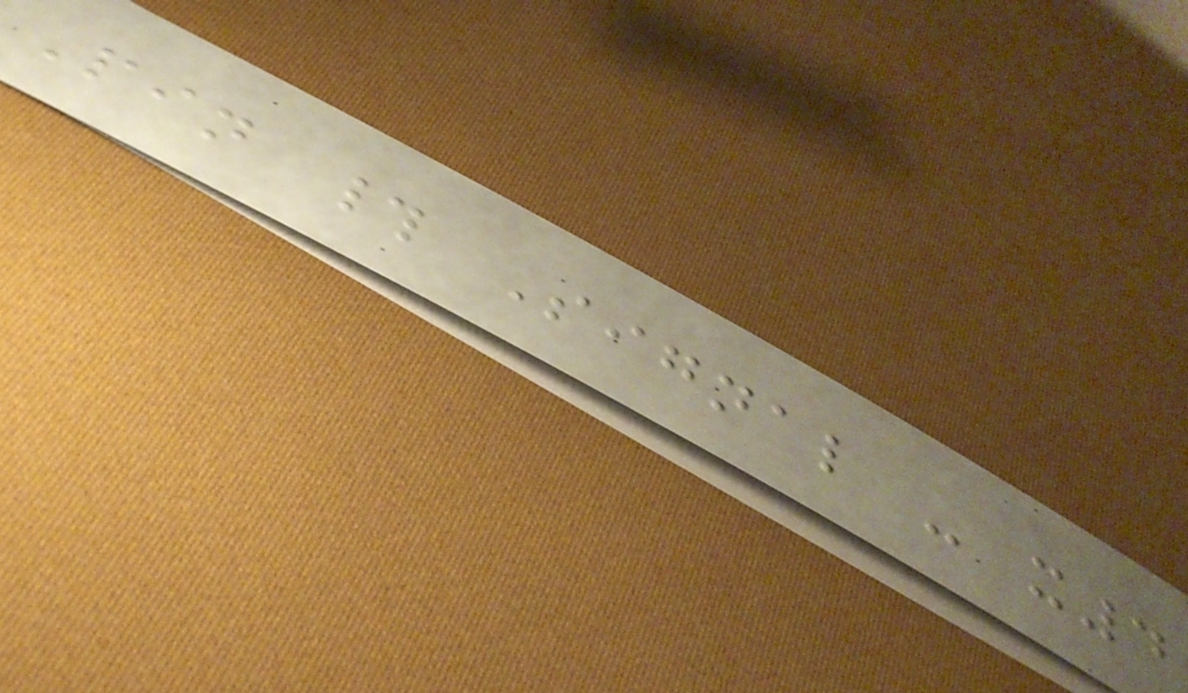Pin # Signal - x4
